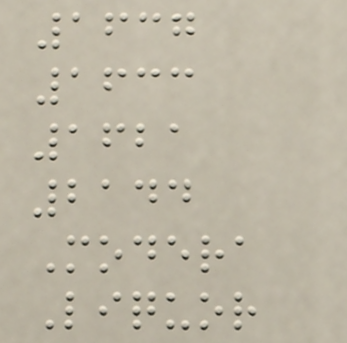1637
1633
1621
2144
Modera
Liquor
